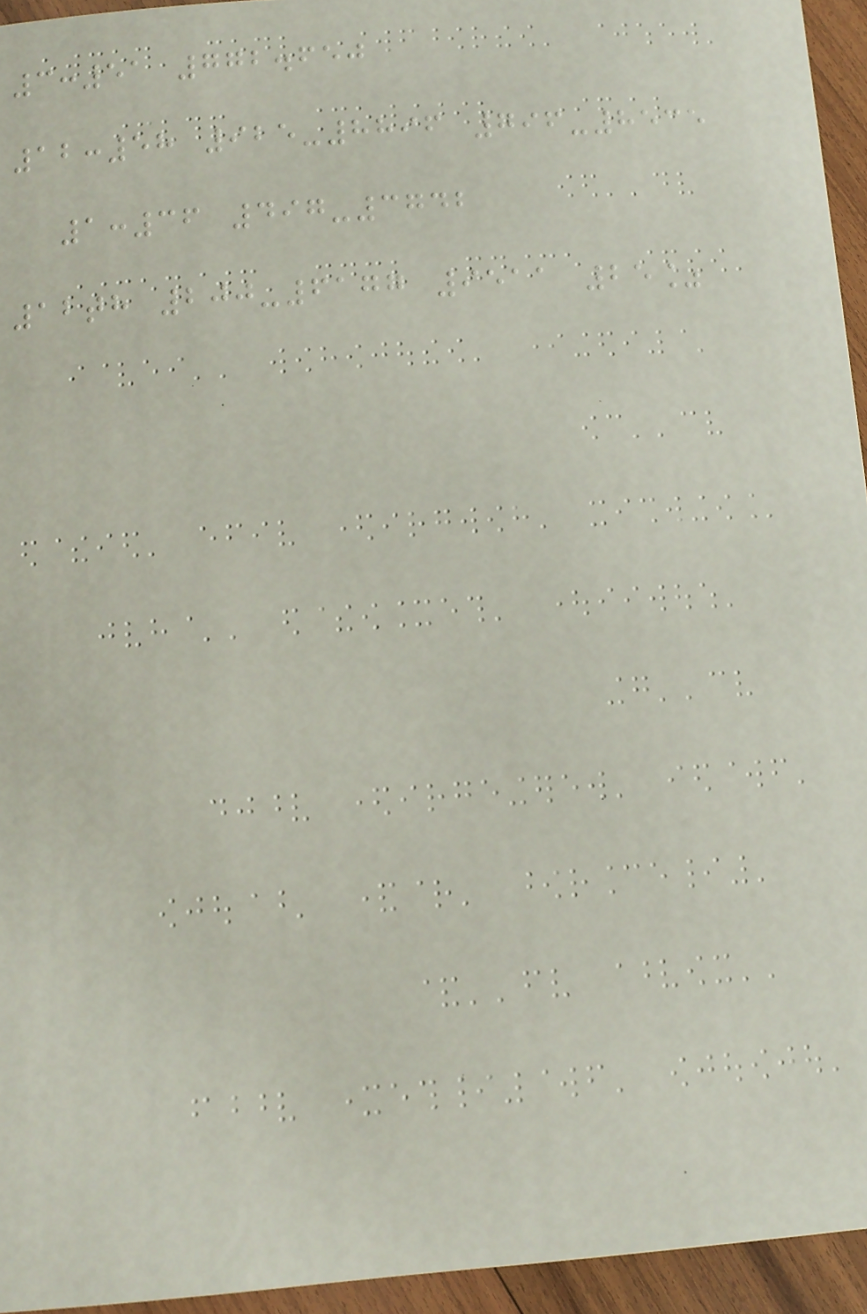3:51 772.650
12:58 925-8896 796-8535
1:36 497-3742
12th 200-6177 9511 25%
